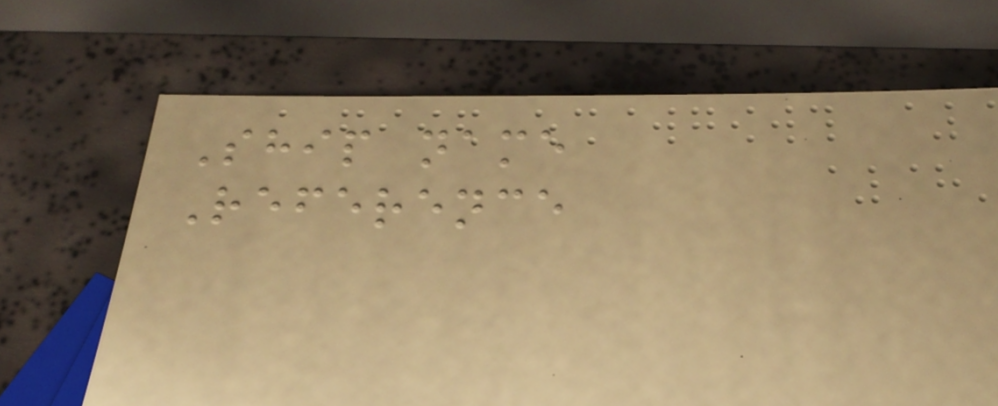Ship name
Reference
